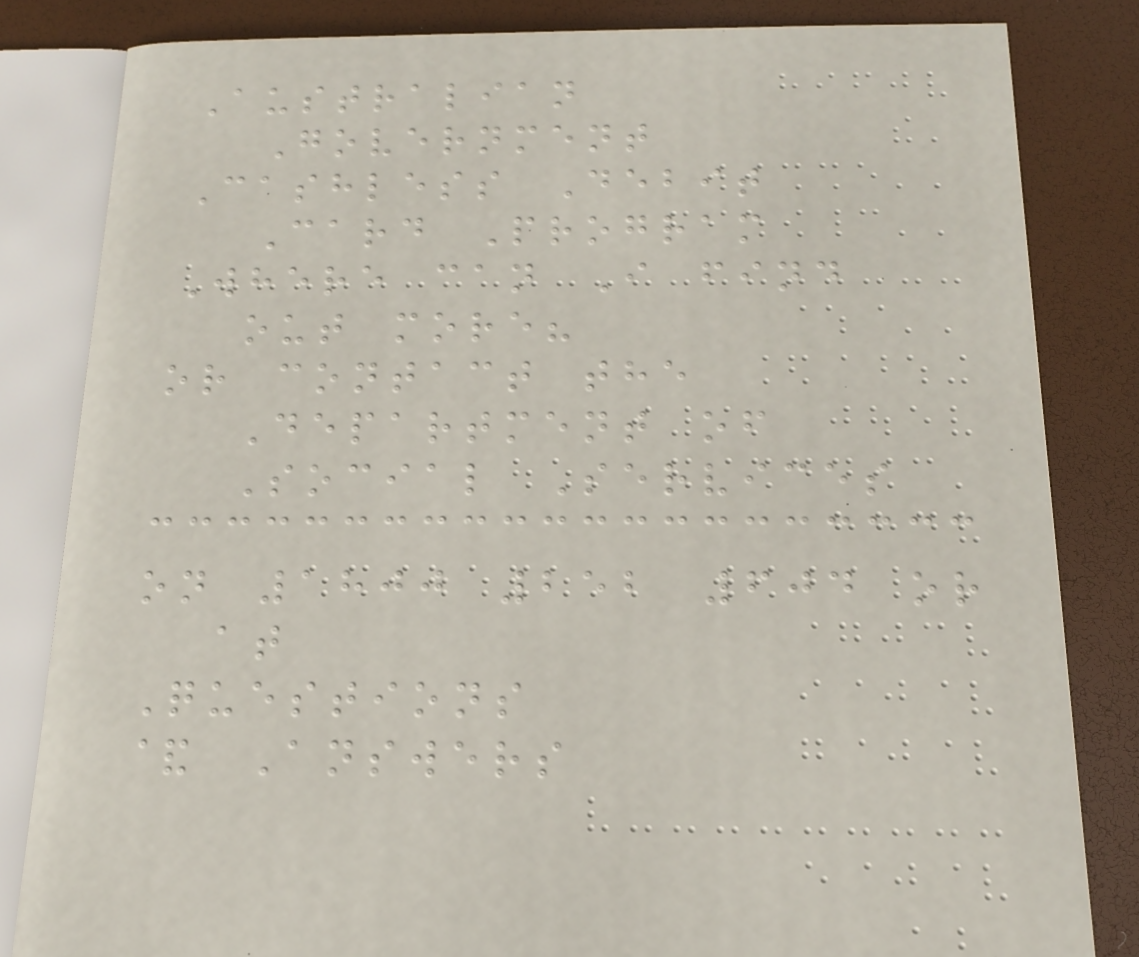Australian
Government
Cashless Debit
Card Program
Where can I find
out more?
or contact the
Department of
Social Services
on 1800 252 604 or
at
Questions
& Answers
